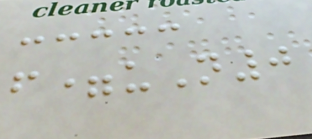f=uN0
